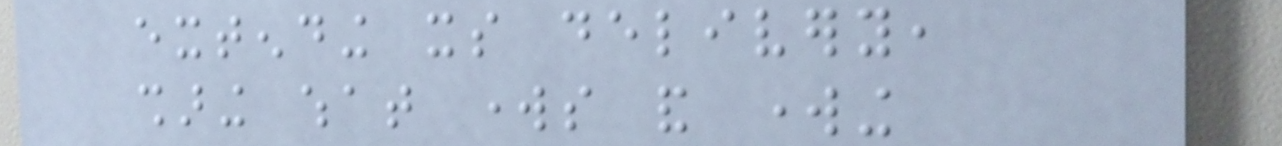extending its delivery,
sharing what works and working
